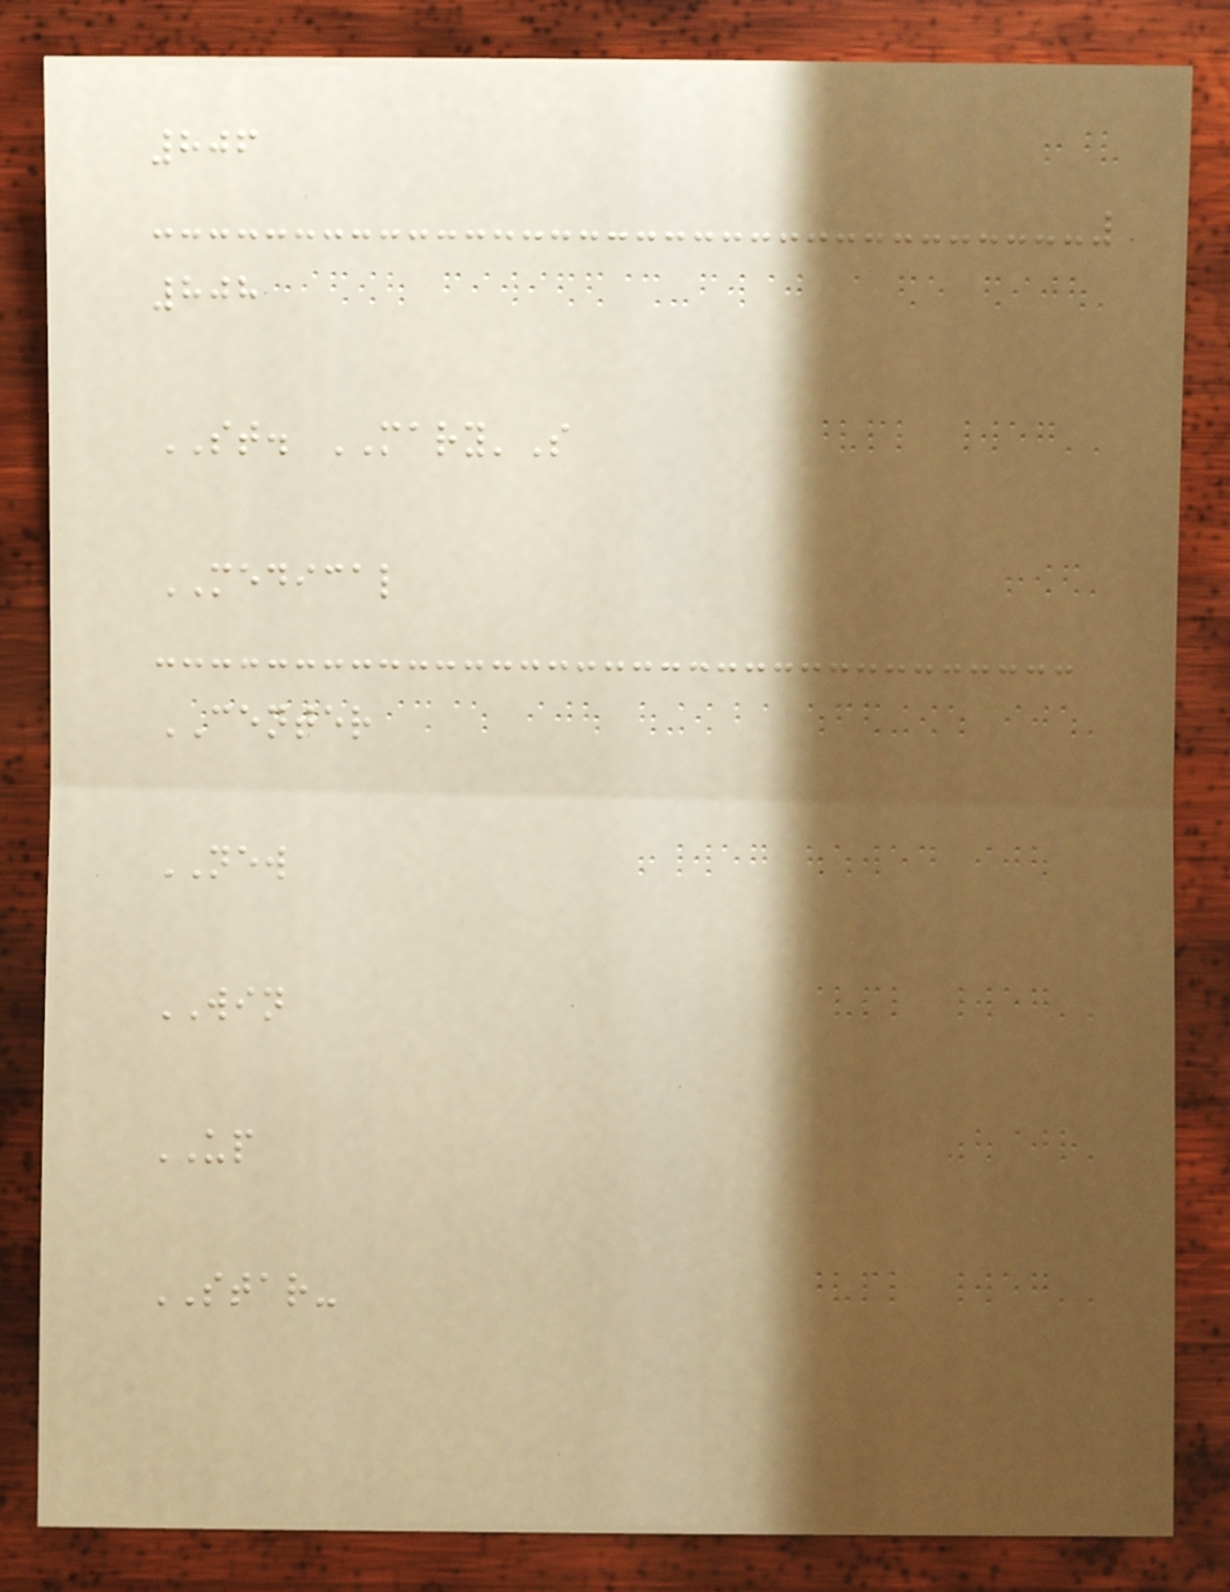806
808
ST. MARY'S
MEDICAL
CENTER
NEW
WIN
UP
STAR-
